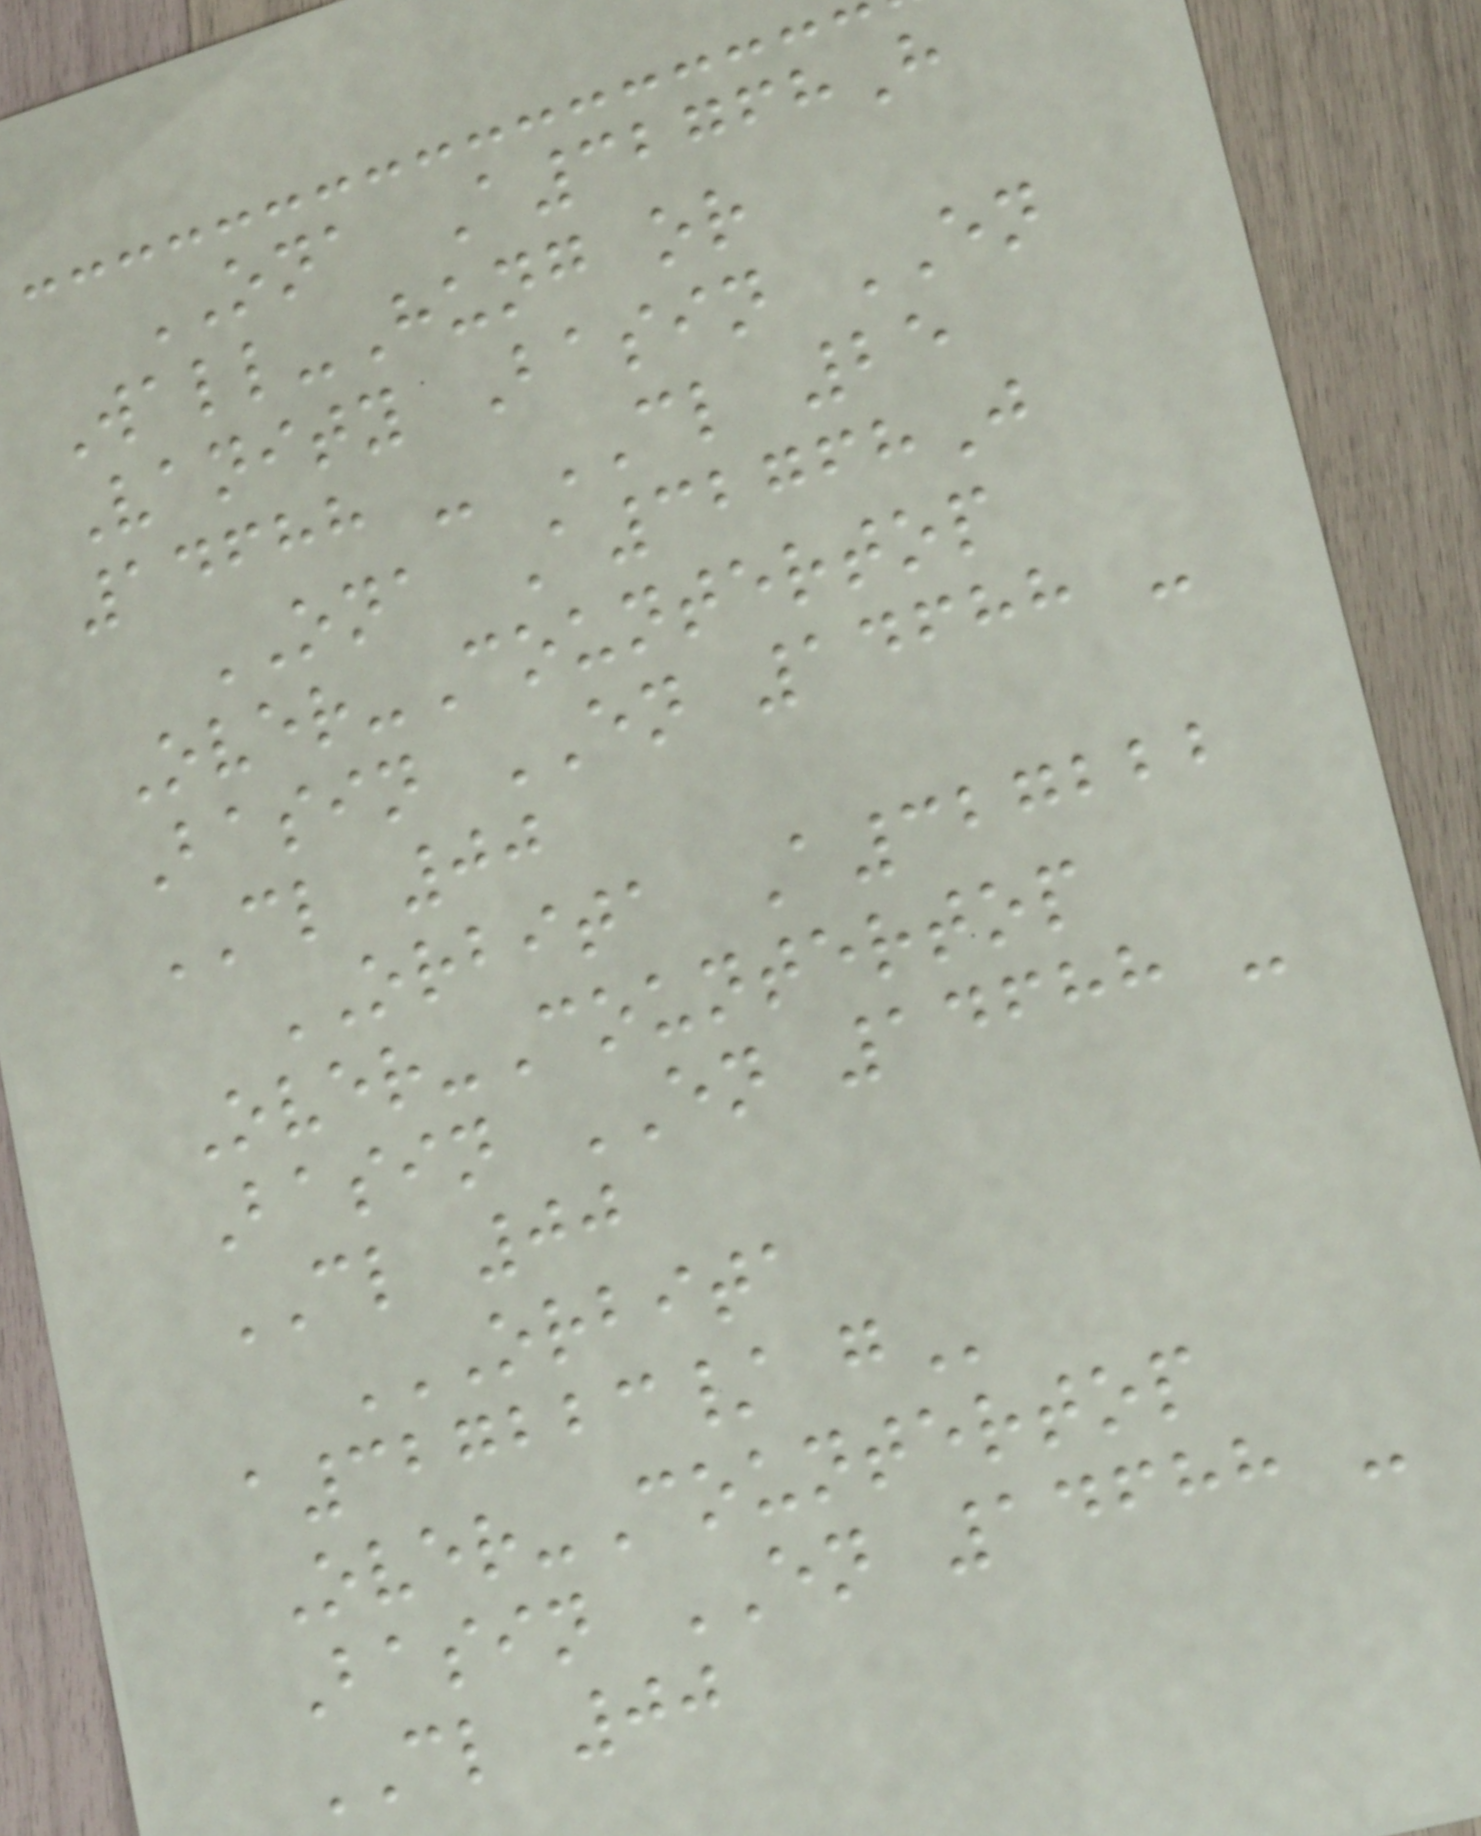ONA A32768H
Wall-Hung or
Vanity Basin EN
14688 - CL 25
ONA A32768J
Over-Countertop
Basin EN 14688 -
CL 00
ORBITA A327222
Over-Countertop
Basin EN 14688 -
CL 00
ORBITA
A327223/ G
Over-Countertop
Basin EN 14688 -
CL 00
